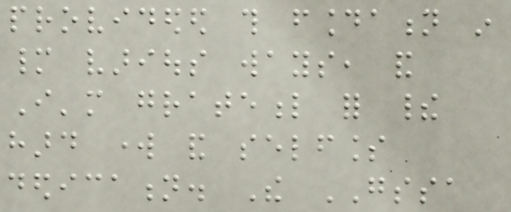provideded this foundation in
many various ways, and
I'm grateful for their
hard work and selfless
dedication. The GSSA
